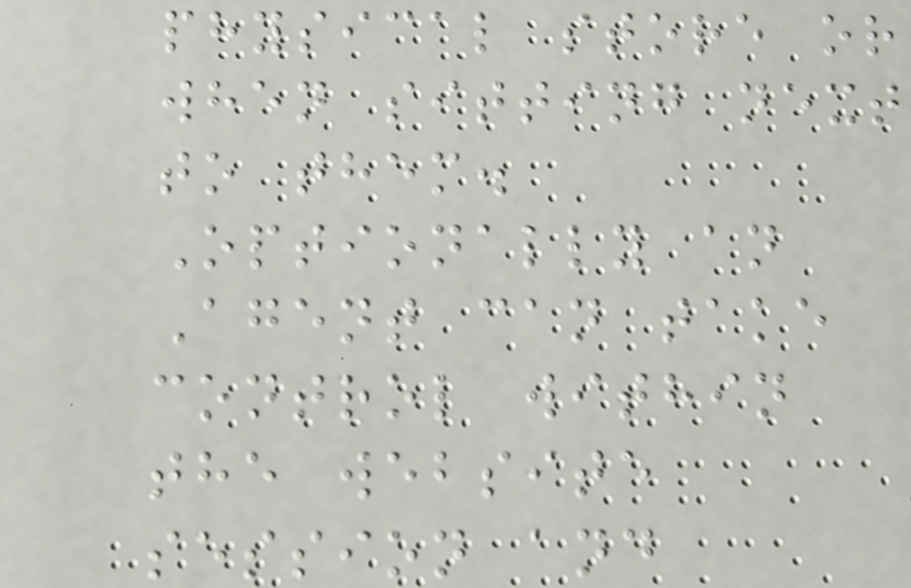physical store or
when sitting next
to them.
Optionally an
Agent can take
control within
the website
session and
